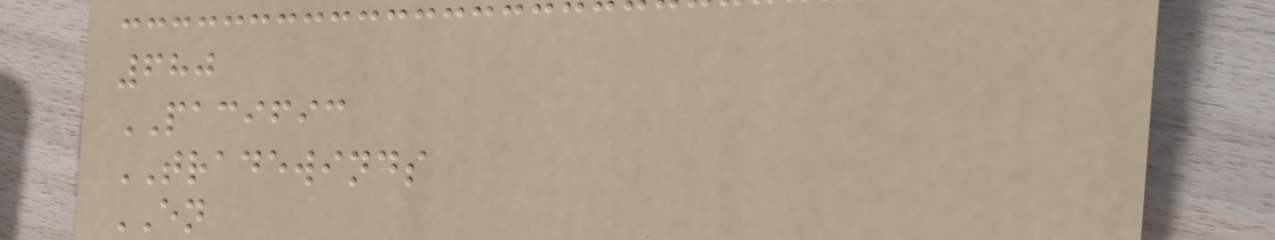680
PACIFIC
TRADEWINDS
EN
